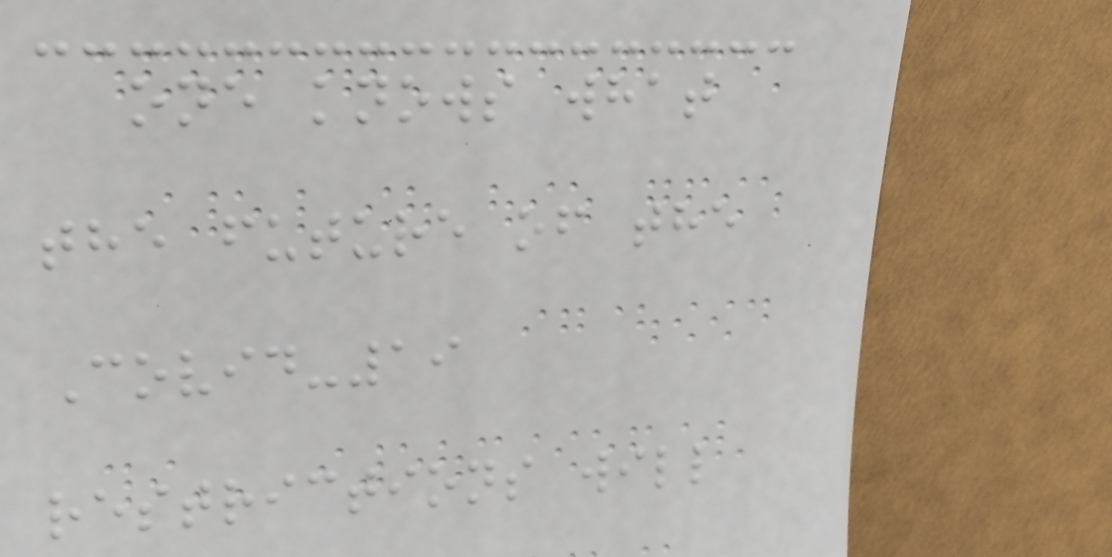one knows what
the future of the
Covid-19
restrictions will
